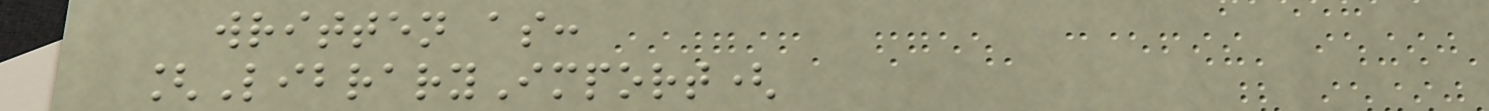written as:
[LibraryImport(
